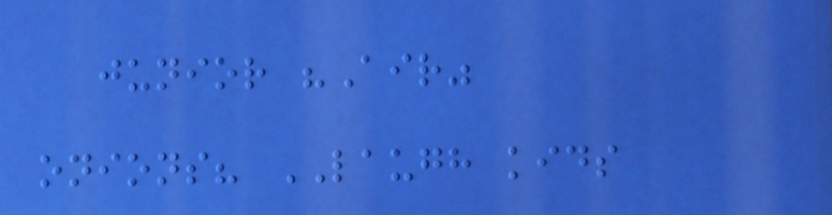junior "Air"
onions? LAUGH kids
